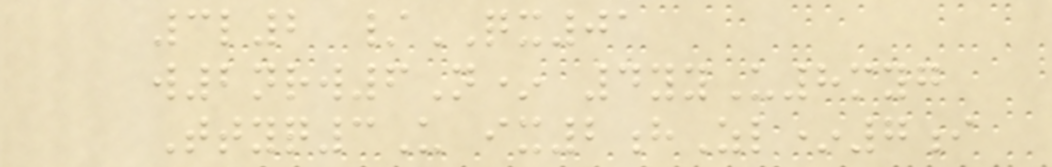3l2 /QX01
w2nrw6N* 4yyU8myg
Ttyq3U ix2hZl*7i
